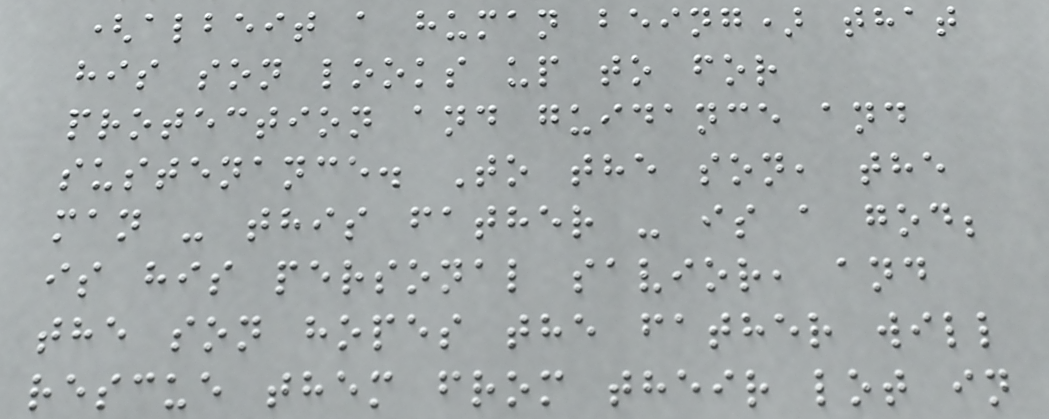(albeit a human being) that
his son looks up to for
protection and guidance and
sustenance. To the son, the
man - this father - is a god;
is his personal savior, and
the son hopes the father will
rescue them from their lot in
